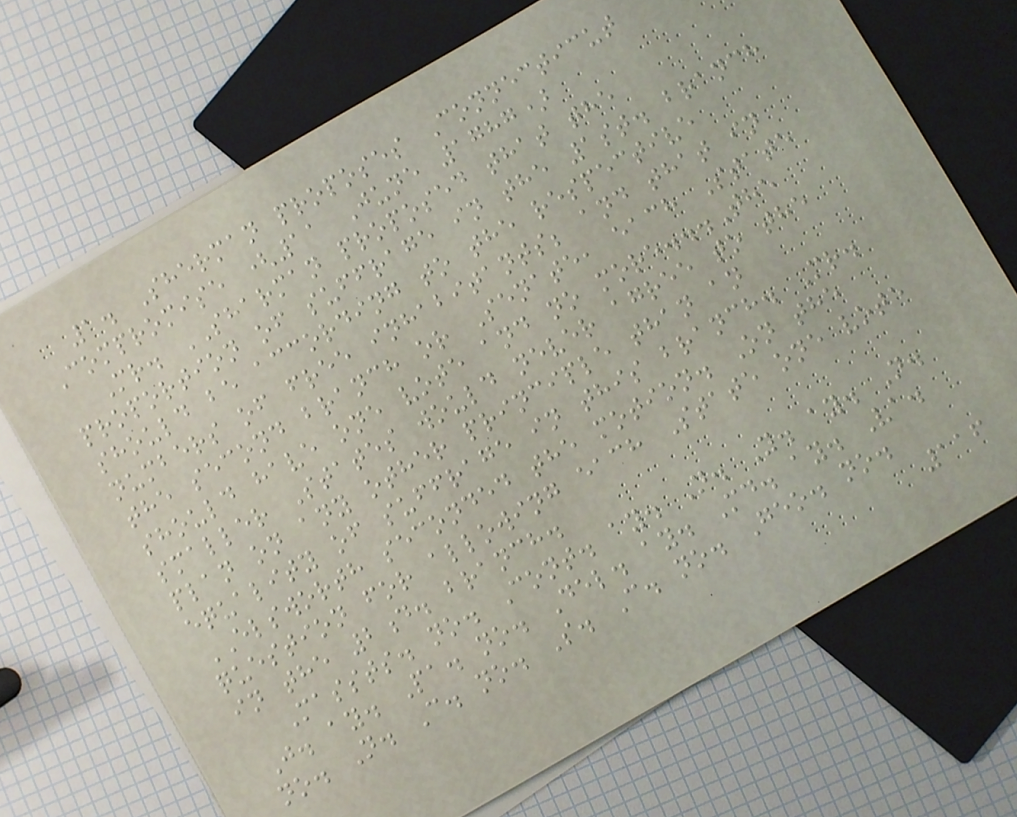1. Sherman proposes Connecticut
Compromise (11 June 1787)
Mr. SHARMAN proposed that the
proportion of suffrage in the 1st. branch
should be according to the respective
numbers of free inhabitants; and that in
the second branch or Senate, each State
should have one vote and no more...The
smaller States would never agree to the
plan on any other principle than an
equality of suffrage in this branch. Mr.
ELSWORTH seconded the motion. On the
question for allowing each State one vote
in the 2d. branch.
Massts. no. Cont. ay. N. Y. ay. N.
J. ay. Pa. no. Del. ay. Md. ay. Va.
no. N. C. no. S. C. no. Geo. no.
116
